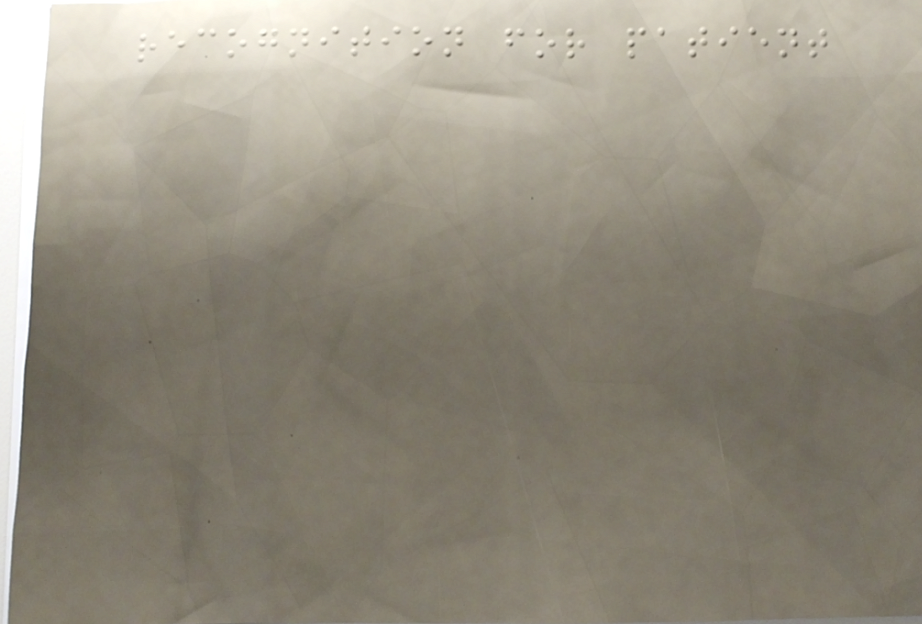recognition for patient
